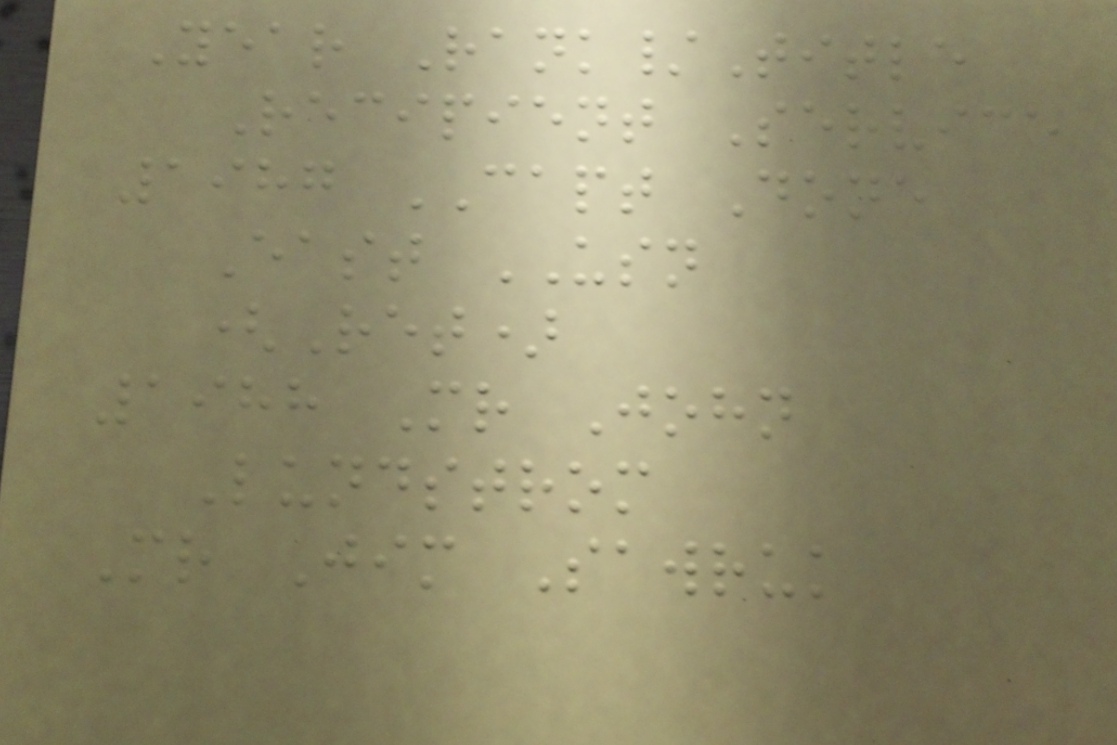Year Rank/Title
Recipient Service
1987 CAPT Done
East USN
(Ret)
1988 Mr John
Lundstrom
Mr Jim Sawruk
